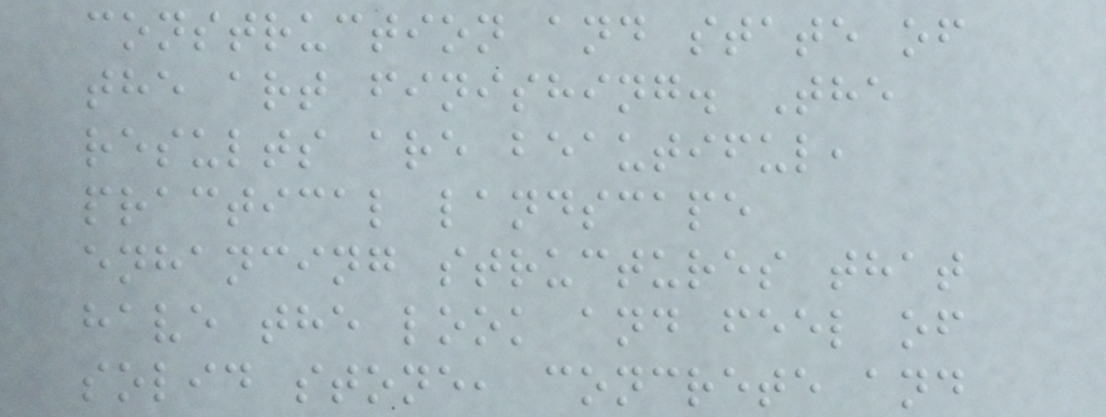construction and state of
the art finishing. The
results are beautiful,
practical landscape
enhancing structures that
have the look and feel of
solid stone, concrete and
